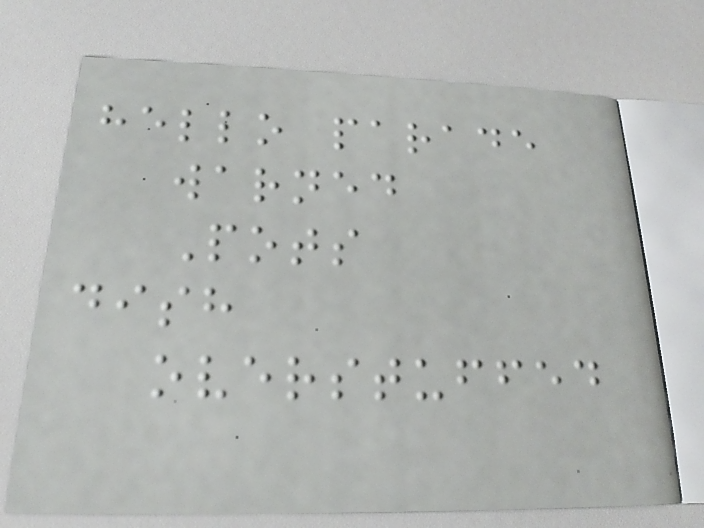hello parade
warned
Pots
dish
overstuffed
